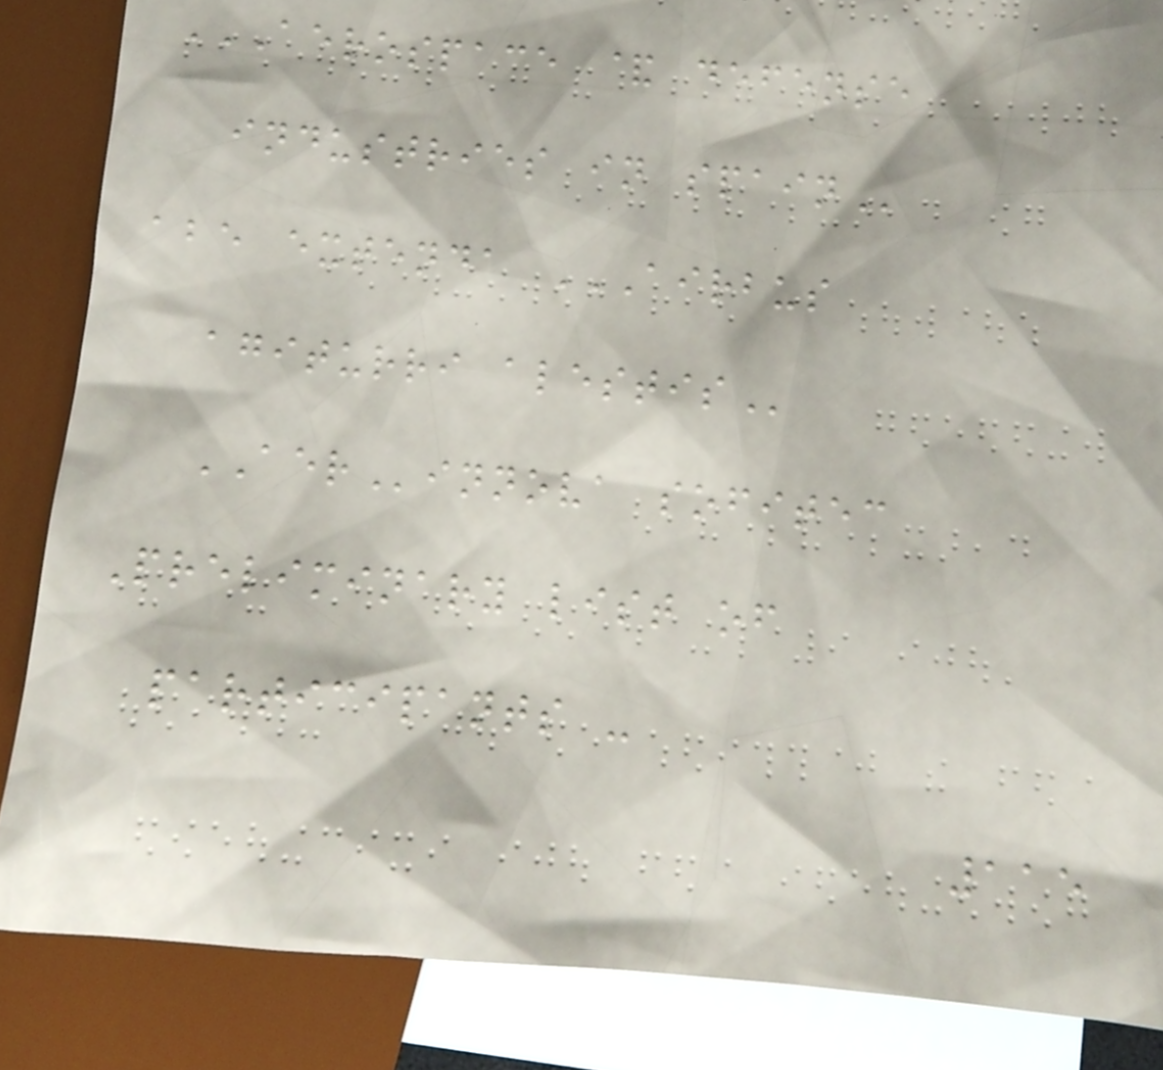AEROSPACE & DEFENSE
INDUSTRIES IN SPAIN
abe extenda AIRBUS
AGITURRI ALESTIS
AERinnova sofitec
Preliminary list of
participants -
115
